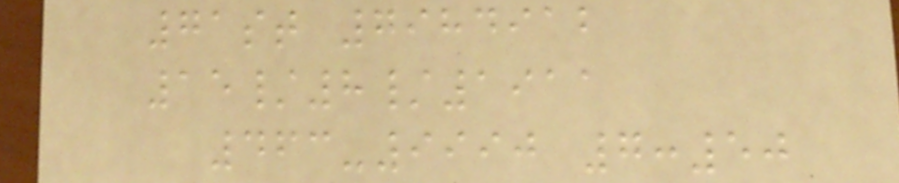71st 7984912
15/8/1911
463-9990 7:50
